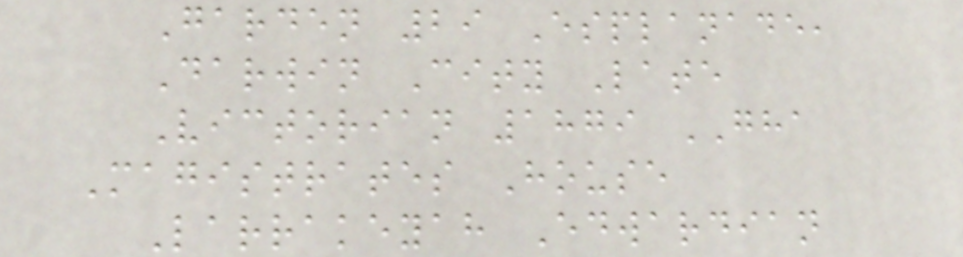Garden 29 Esplanade,
Darwin City Late
Victorian 1879 GHA
Magistrates House
Larrakeyah Edwardian
